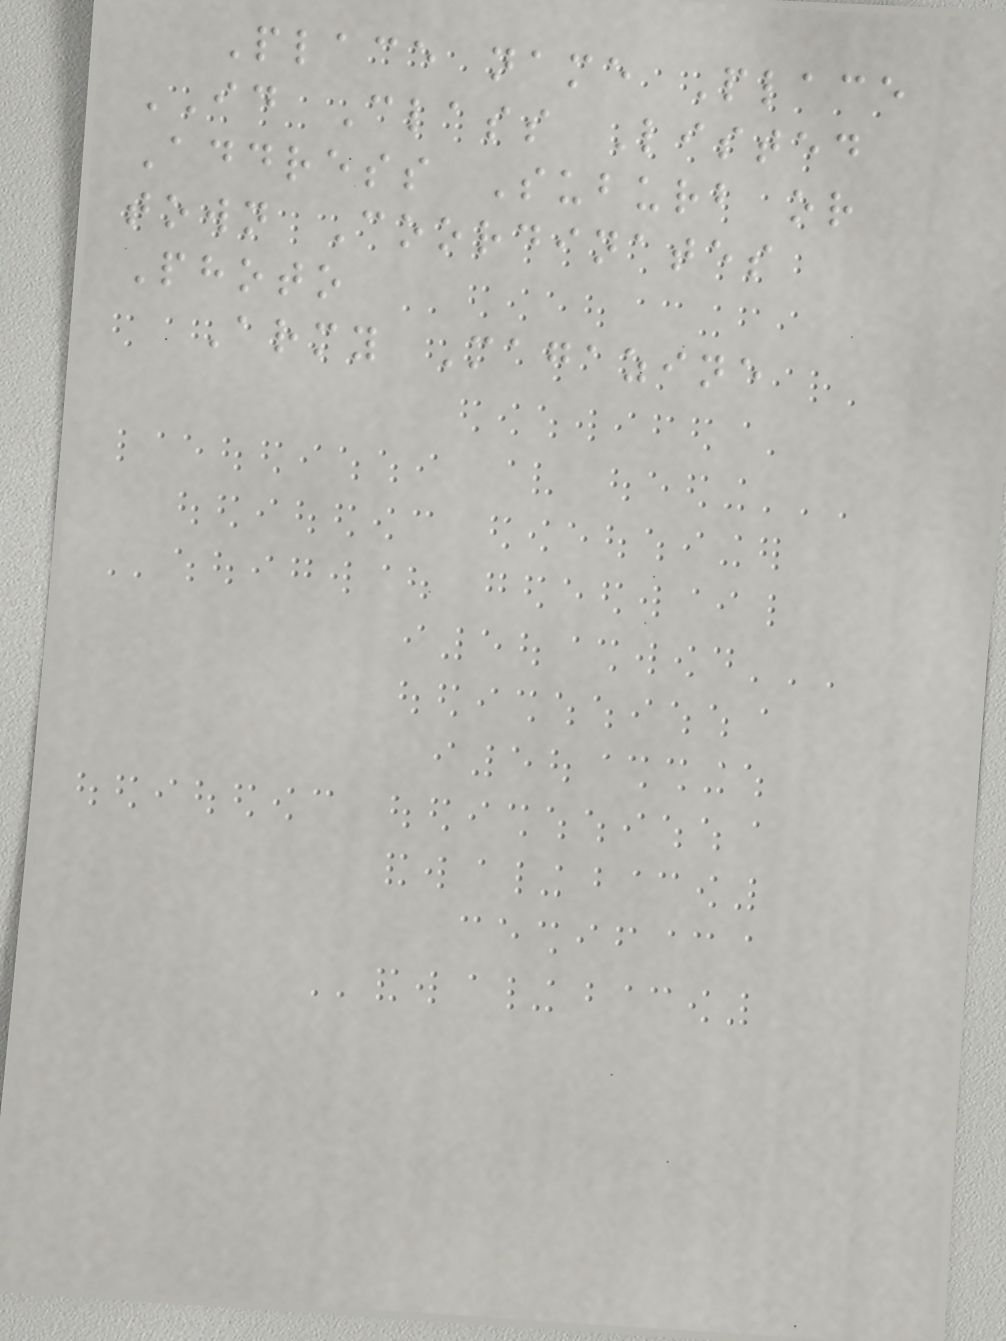Place name Place
ID Class Listed
Address Suburb or
town Coordinates
Photo
Army Magazine
